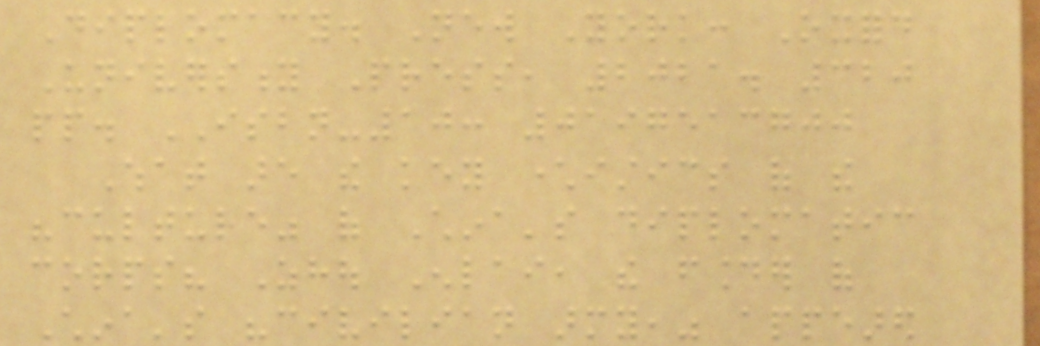Diplomacy. New York: Oxford
University Press, 2021. 320
pp. ISBN-10: 0197513700
What are the key characteristics of the
"culture" of China's diplomatic
corps? Zhou Enlai, the founder of
China's "civilian army," appeared
